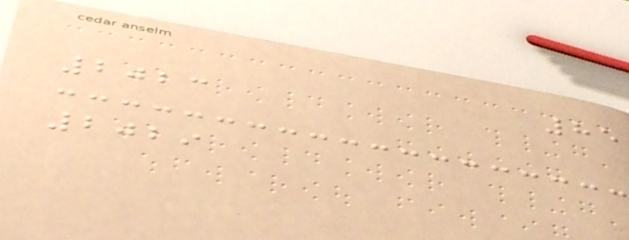85
2023
2029
